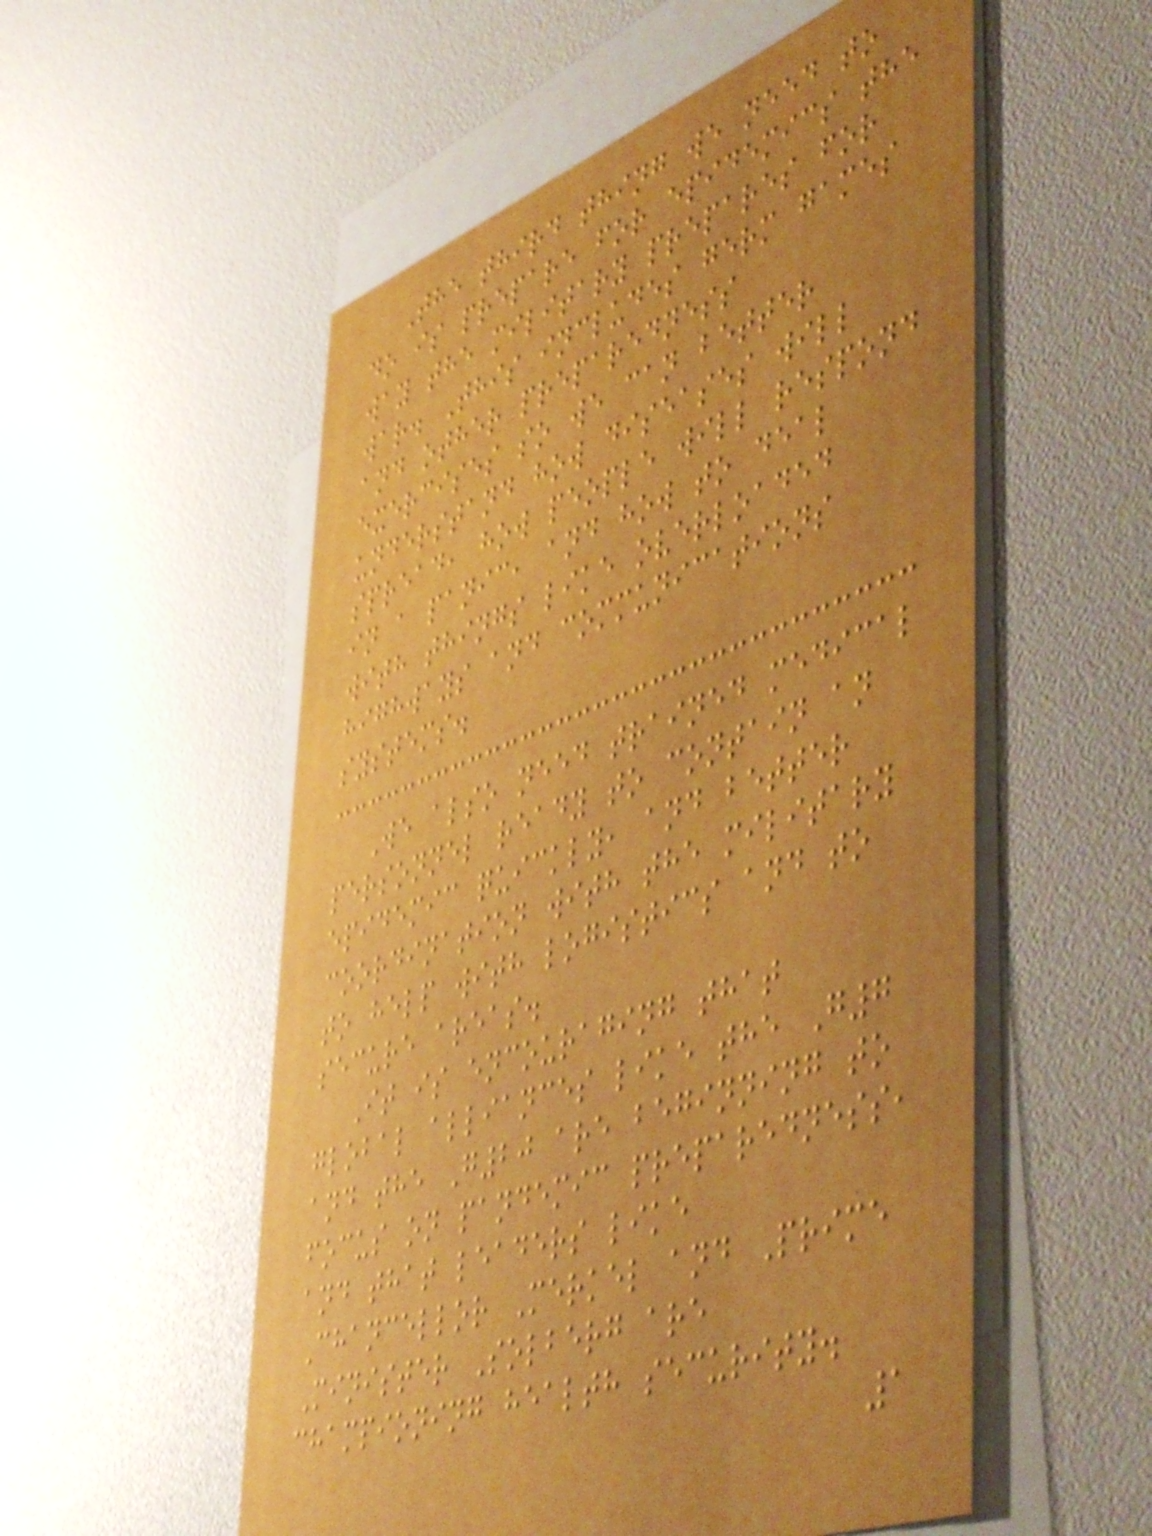The third thing we need to
do is prepare for epidemics the
way the military prepares for
war. This includes germ games
and other preparedness
exercises so we can better
understand how diseases will
spread, how people will respond
in a panic, and how to deal
with things like overloaded
highways and communications
systems.
We also need trained medical
personnel ready to contain an
epidemic quickly, and better
coordination with the military
to help with logistics and to
secure areas.
It is encouraging that
global alliances like the G7
and the G20 are beginning to
focus on pandemic preparedness,
and that leaders like
Chancellor Merkel and Prime
Minister Solberg are
championing health security.
1
